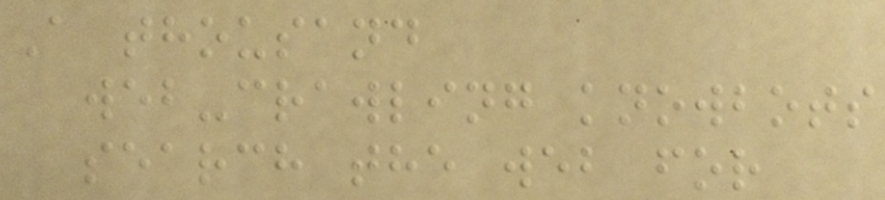A thousand
web-crawling knowbots
search the web for
